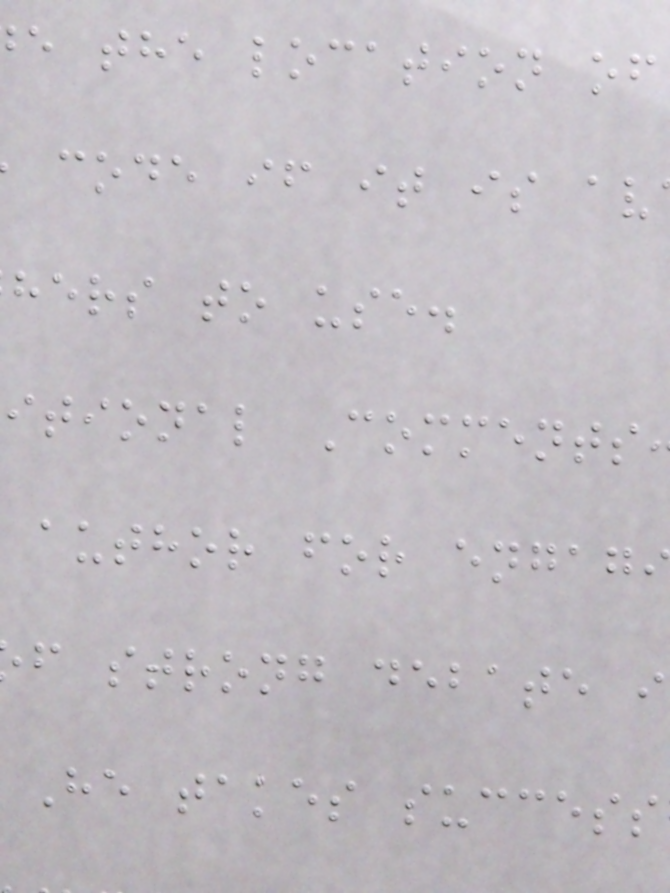e the location of
code if it is av
hers to use.
itional Comments
author for engag
f strong debate i
He takes success
